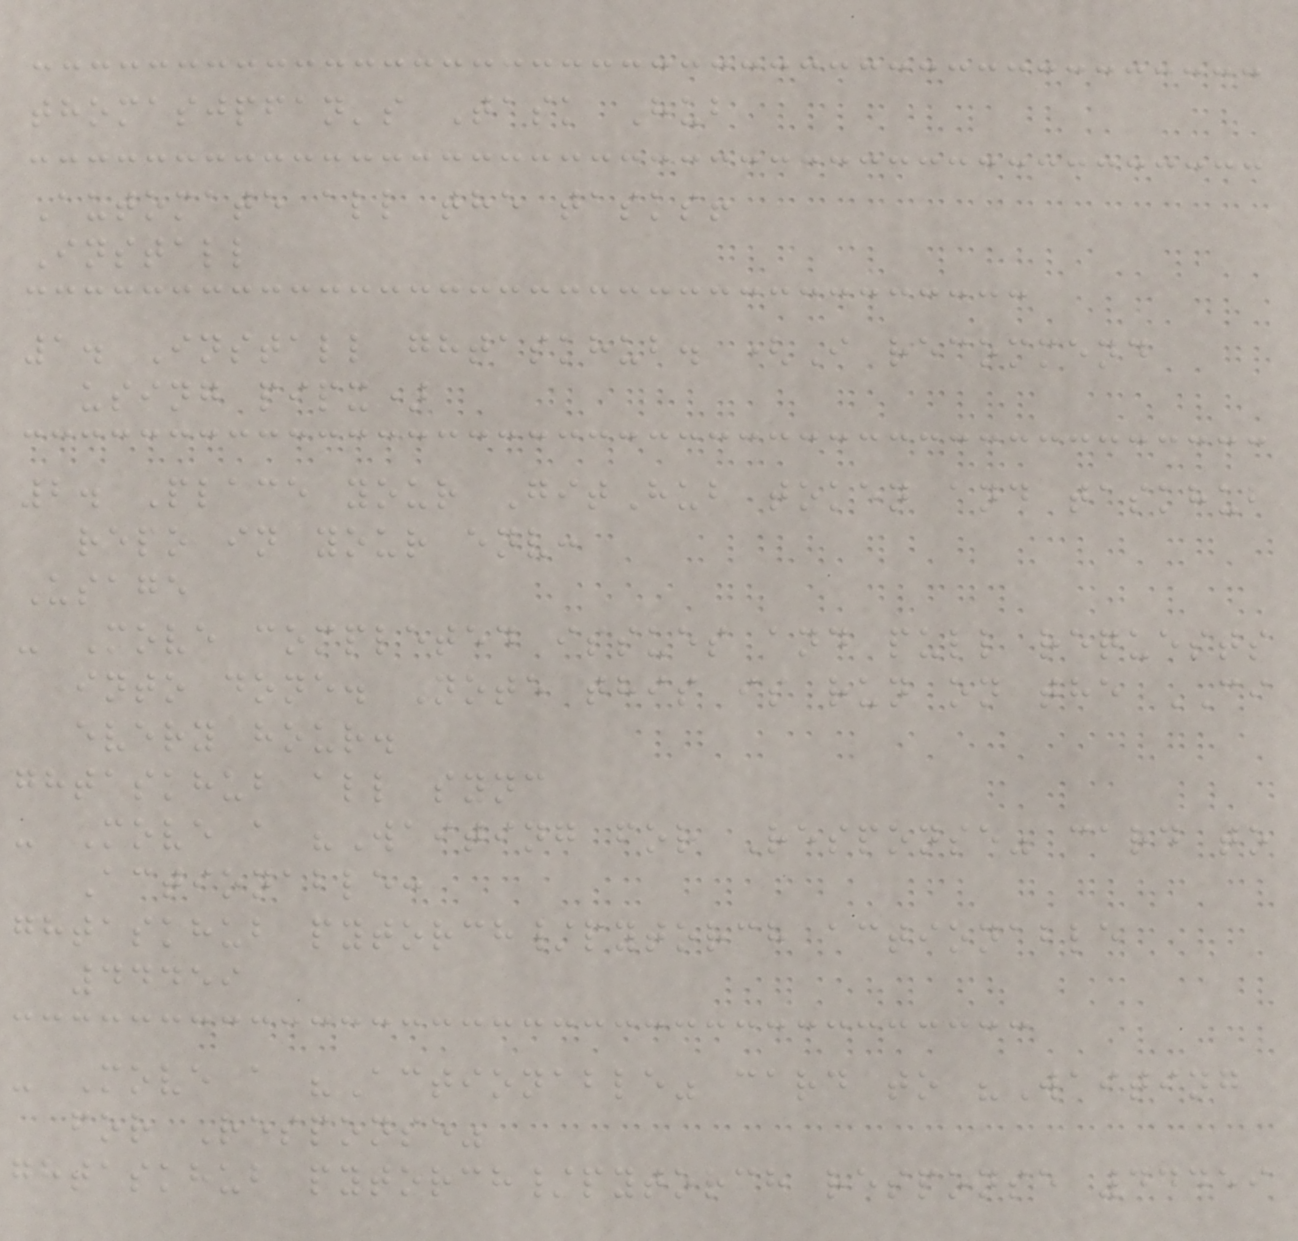thomasjpfan's Task Hub
Automate all the tasks!
Install
1. Install ghtaskhub. (I recommend
using pipx)
2. Place your GitHub token and taskhub
repo in your env:
Usage
- Move completed issues and pull requests
into done. Note this is run on the CI
every hour.
ghtaskhub all sync
- Move a "Waiting for Response" card to
Actionable:
ghtaskhub pytorch/pytorch actionable
44459
- Move a "Actionable" card to "Waiting
for Response"
ghtaskhub pytorch/pytorch response 44459
